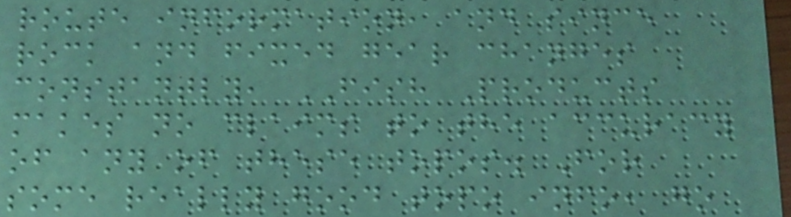route information, and since
rock and fixed gear changes
constantly, FISH Products
makes no claims to the accuracy
of any of these topos. For
some really good topo info, go
